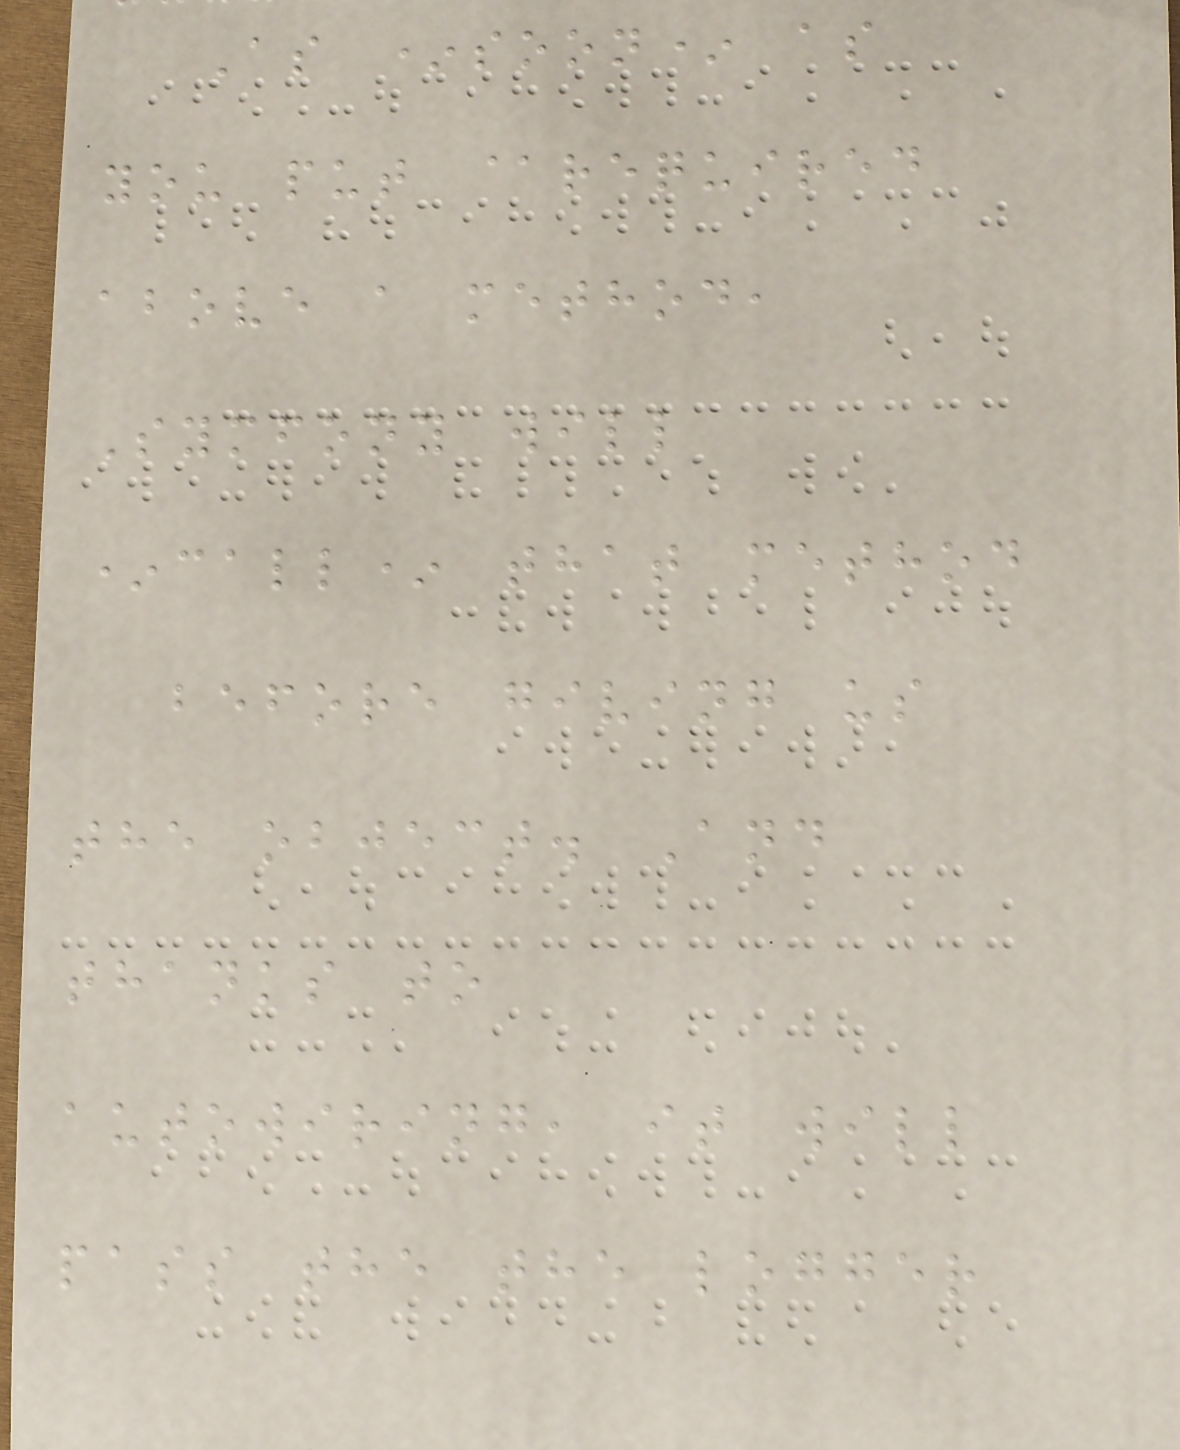As *soon* as
you put @required
above a method,
Symfony will
*call* that method
before giving us
the object. And
thanks to
autowiring, it will
pass the the logger
